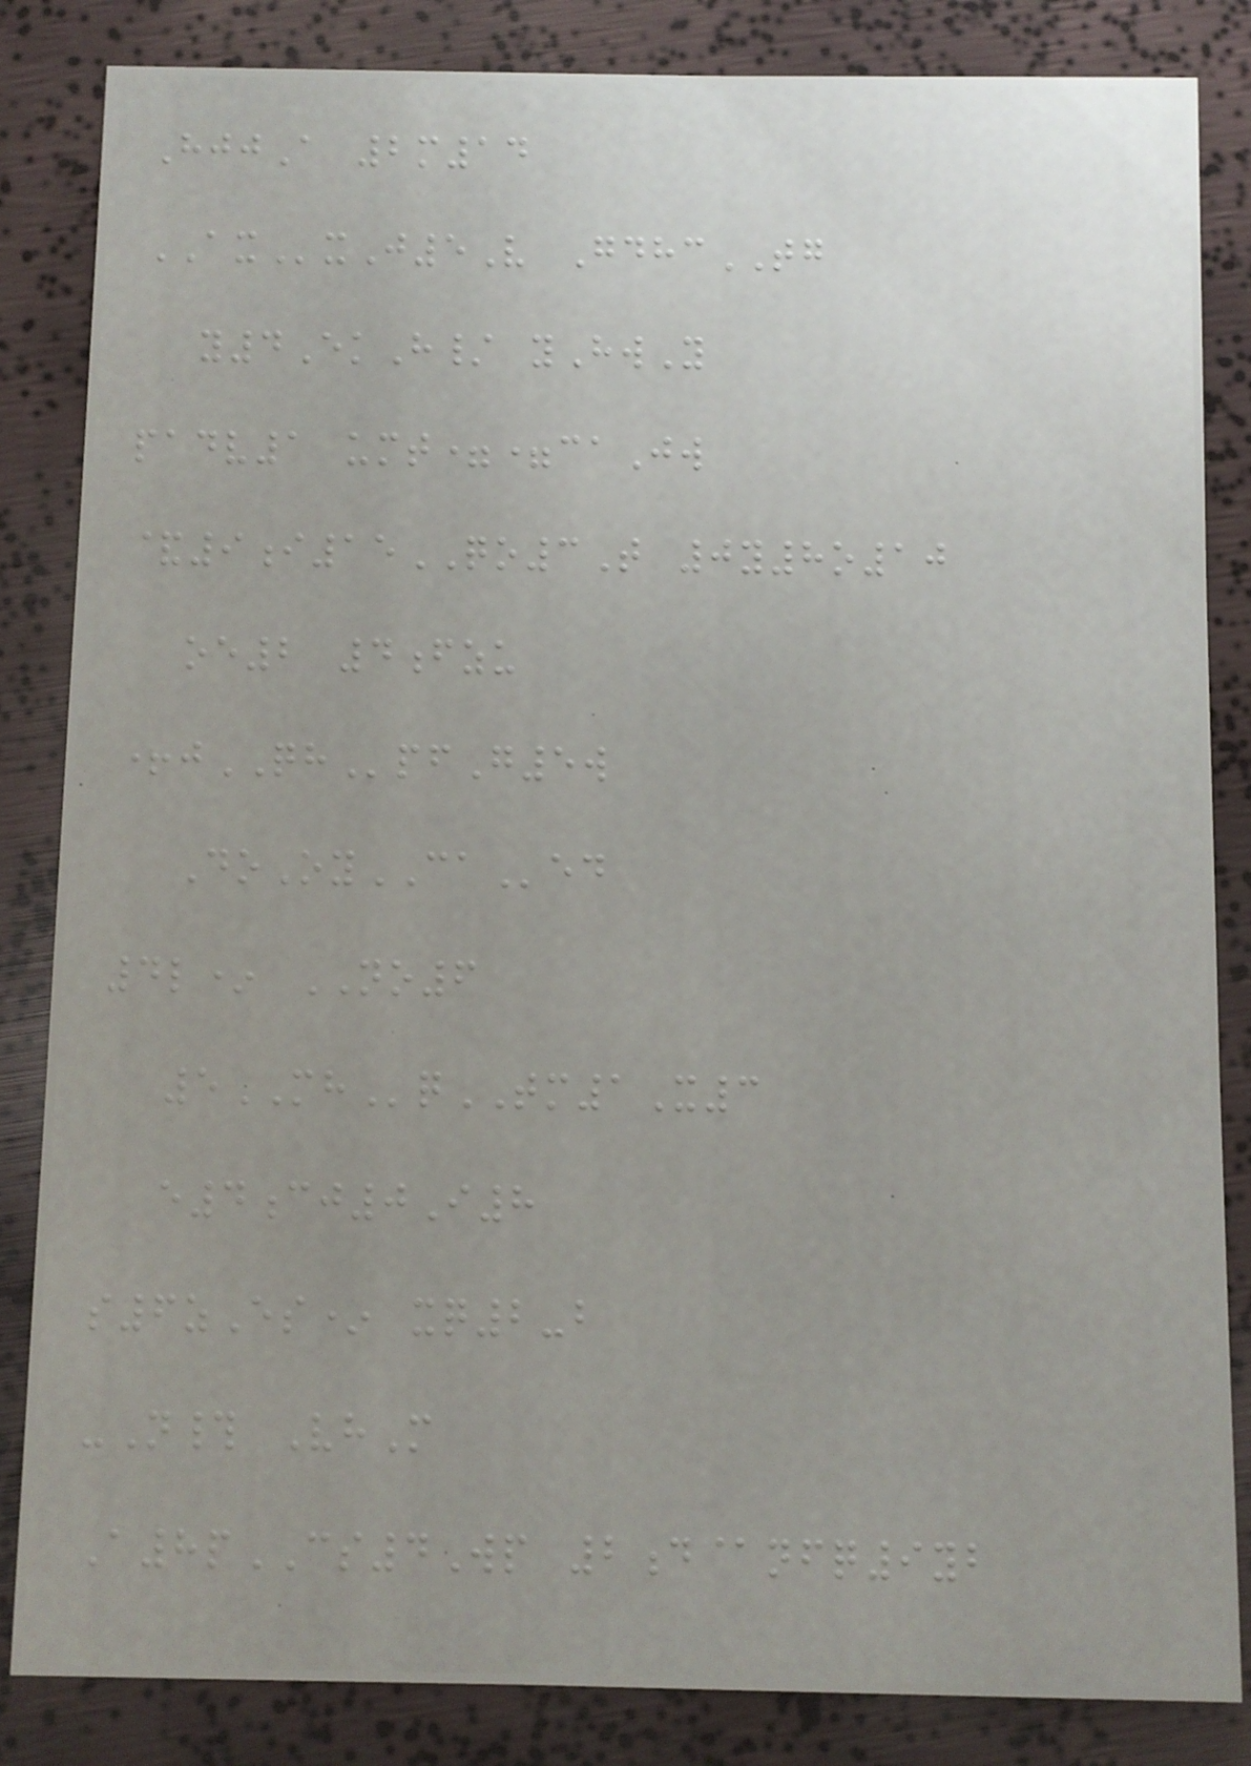HjjA 2m14
AXxJ5V GdhcTG
y4EkH/ yHwY
padv1 umt==caJw
&9i15QO3T 0y8o10
oe2 4fzu
+jQHpfG5w
DoOyCAed
4l* NO6
5MHqTM1X3
e4cj0I8
s6zEs* xq2-b
-N# VhM
A8pCS4Wp 2d@nfq9yb
